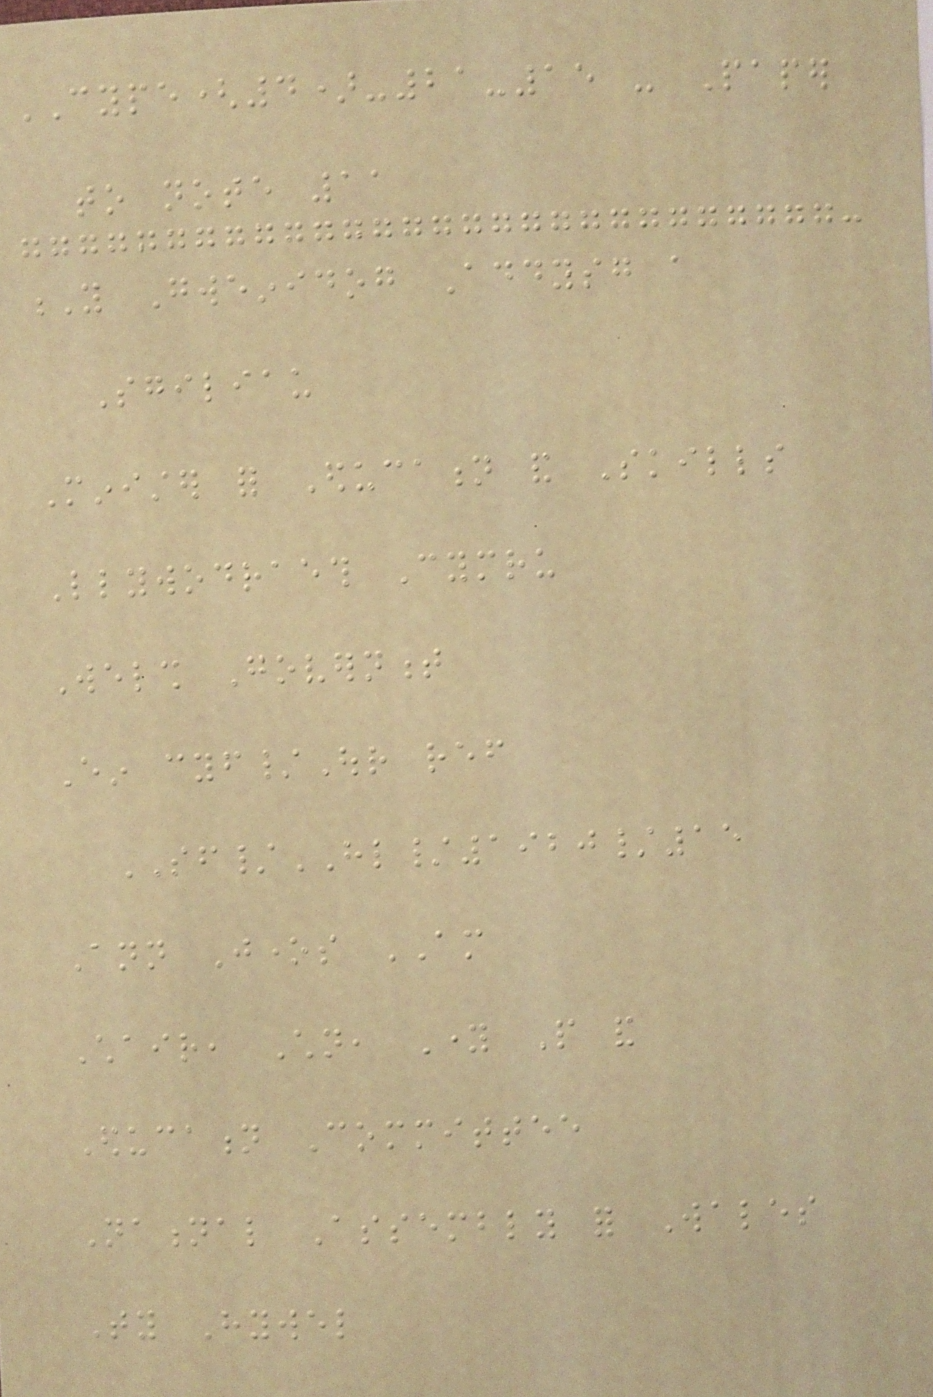CYPE(4)-21-15 - Paper
to note 11
Y Gweinidog Addysg a
Sgiliau
Minister for Education and Skills
Llywodraeth Cymru
Welsh Government
Ein cyf/Our ref
SF/HL/1920/15
Ann Jones AM
Chair, Children, Young People and
Education Committee
National Assembly for Wales
Ty Hywel
